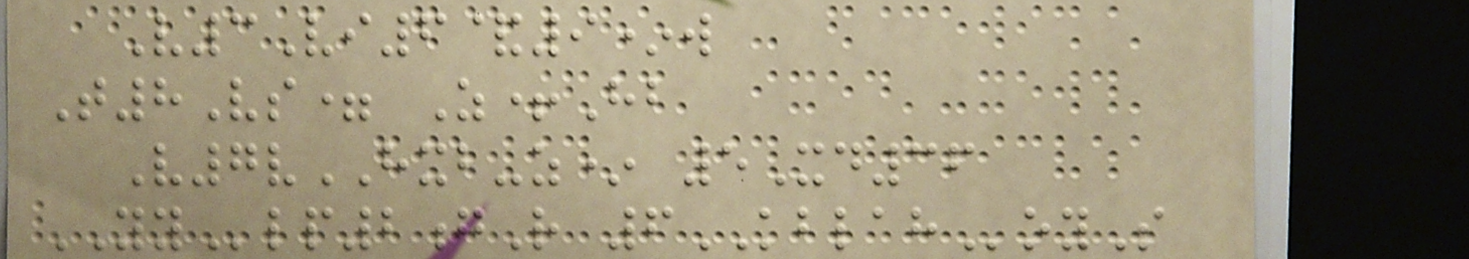V3Vi6&9*w
T8Vs= Z+Hb
V7vHXB-z* 5Xd36
YYlp2gR 6KBLAHoyS
